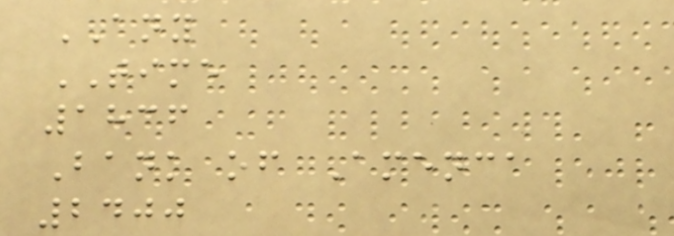ANY
TIME
1836
Bank of Amenca
2400
